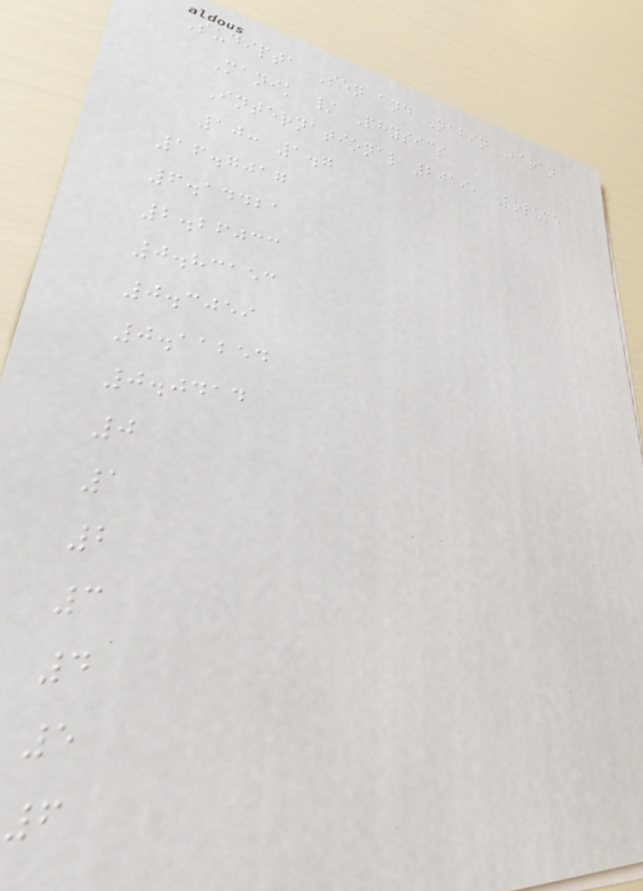Sudipta Sen and Nabin Baran
Manik / Physics
International 2019, Volume
10: 1.7
16.7017
6.14421
2.26033
0.83153
0.3059
0.11254
0.0414
0
1
2
3
4
5
6
